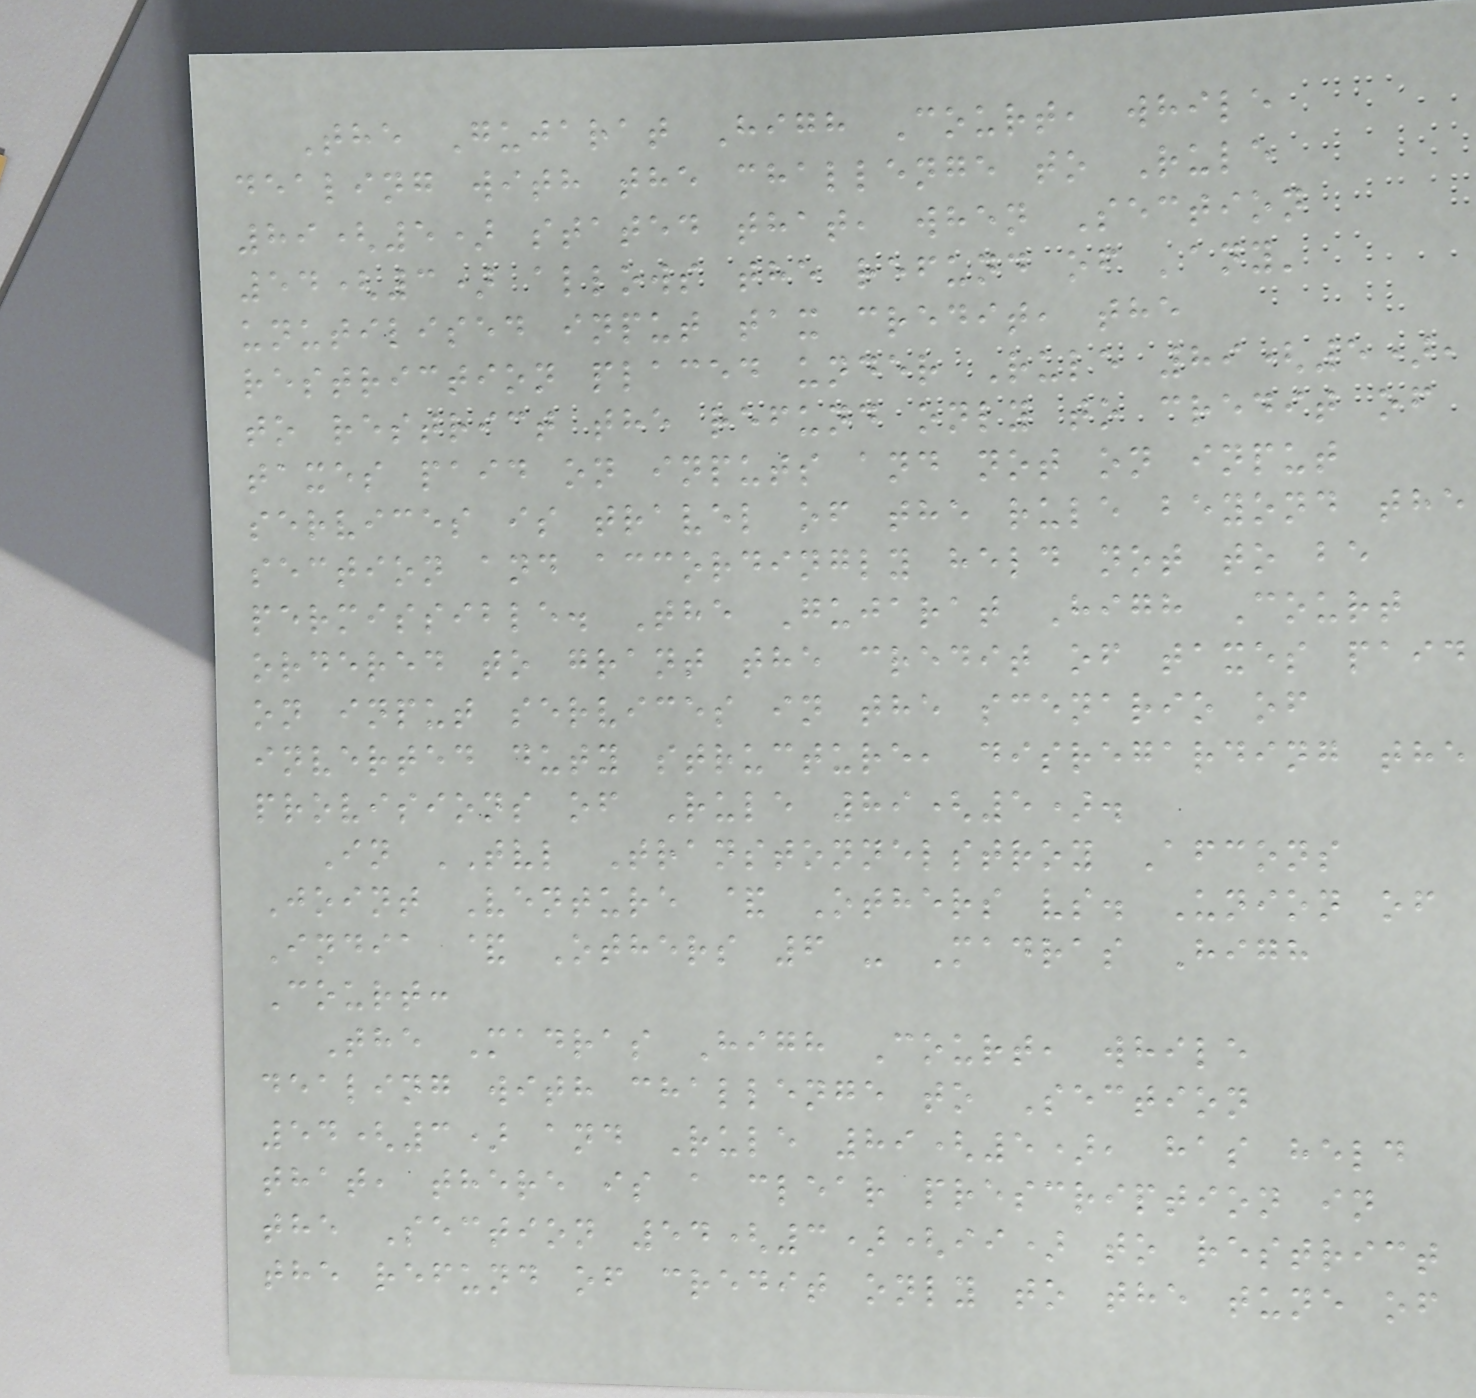The Gujarat High Court, while
dealing with the challenge to Rule
89(5) stated that, when Section
54(3) allows the refund of 'any'
unutilised input tax credit, the
restriction placed under Rule 89(5),
to restrict the refund only to credit of
taxes paid on inputs and not on input
services is travel of the rule beyond the
section and accordingly held not to be
permissible. The Gujarat High Court
ordered to grant the credit of taxes paid
on input services in the scenario of
inverted duty structure, disregarding the
provisions of Rule 89(5).
In TVL Transtonnelstroy Afcons
Joint Venture & Others vs. Union of
India & Others 6 - Madras High
Court:
The Madras High Court, while
dealing with challenge to Section
54(3) and Rule 89(5), has held
that, there is a clear prescription in
the Section 54(3)(ii) to restrict
the refund of credit only to the tune of
